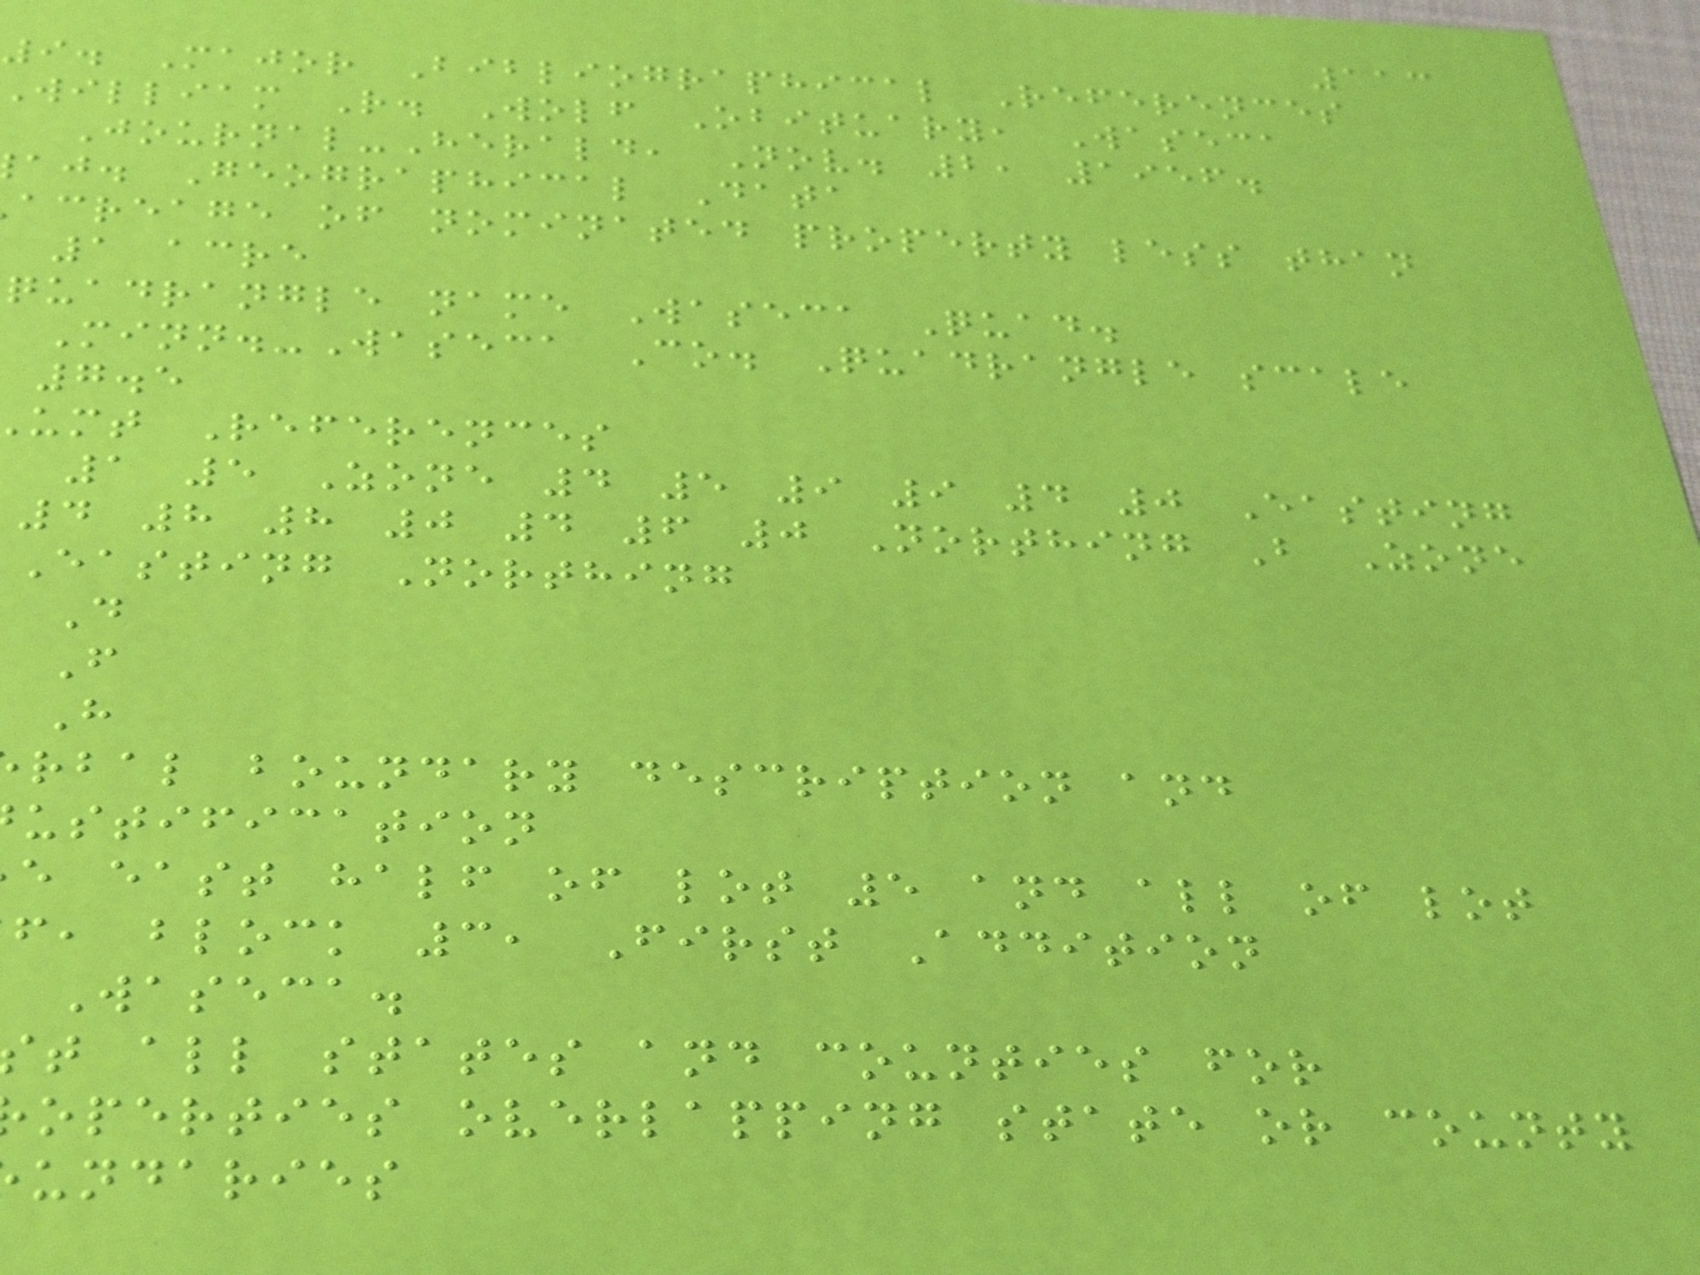113
9. Major Bibliographical References
william R. Wolf Obituary, Waseca
Journal-Herald, Nov. 2, 1956.
aj. Geographical Data
acreage of nominated property less than
1 acre
quadrangle name Waseca Quad.
Minn.-Waseca Co. Quadrangle scale
7.5
umt References
1 5 Zone 4 5 9 9 4 0 Easting
4 8 8 0 4 6 0 Northing B Zone
Easting Northing
rbal boundary description and
ustification
e east half of lot 5 and all of lot
f, block 3, First Addition
Waseca.
t all states and counties for
operties overlapping state or county
undaries
